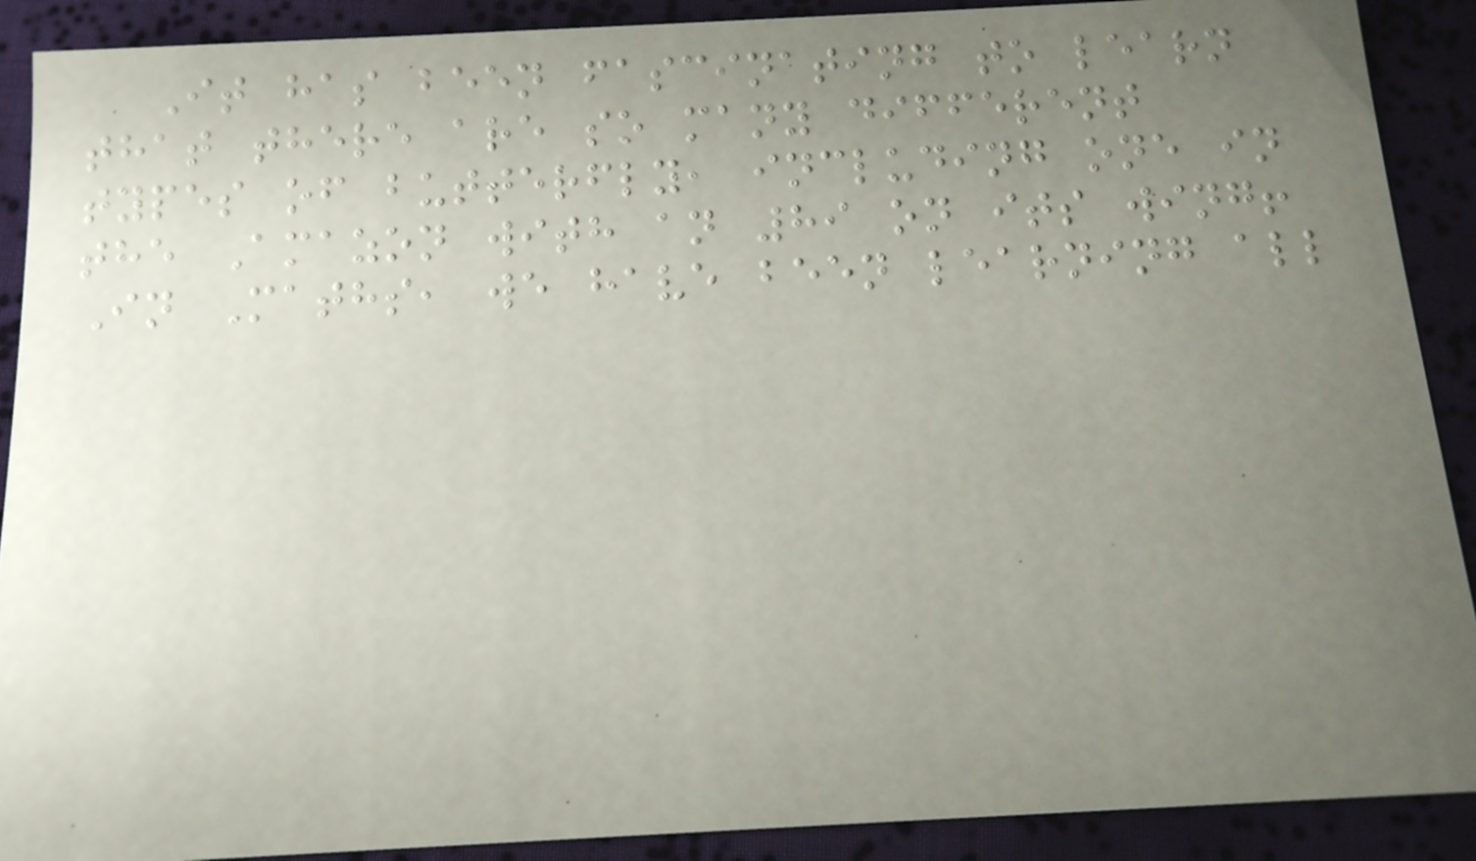It has been fascinating to learn
that there are so many different
types of butterfly, including one in
the Amazon with an 89 on its wing!
In Maths, we have been learning all
